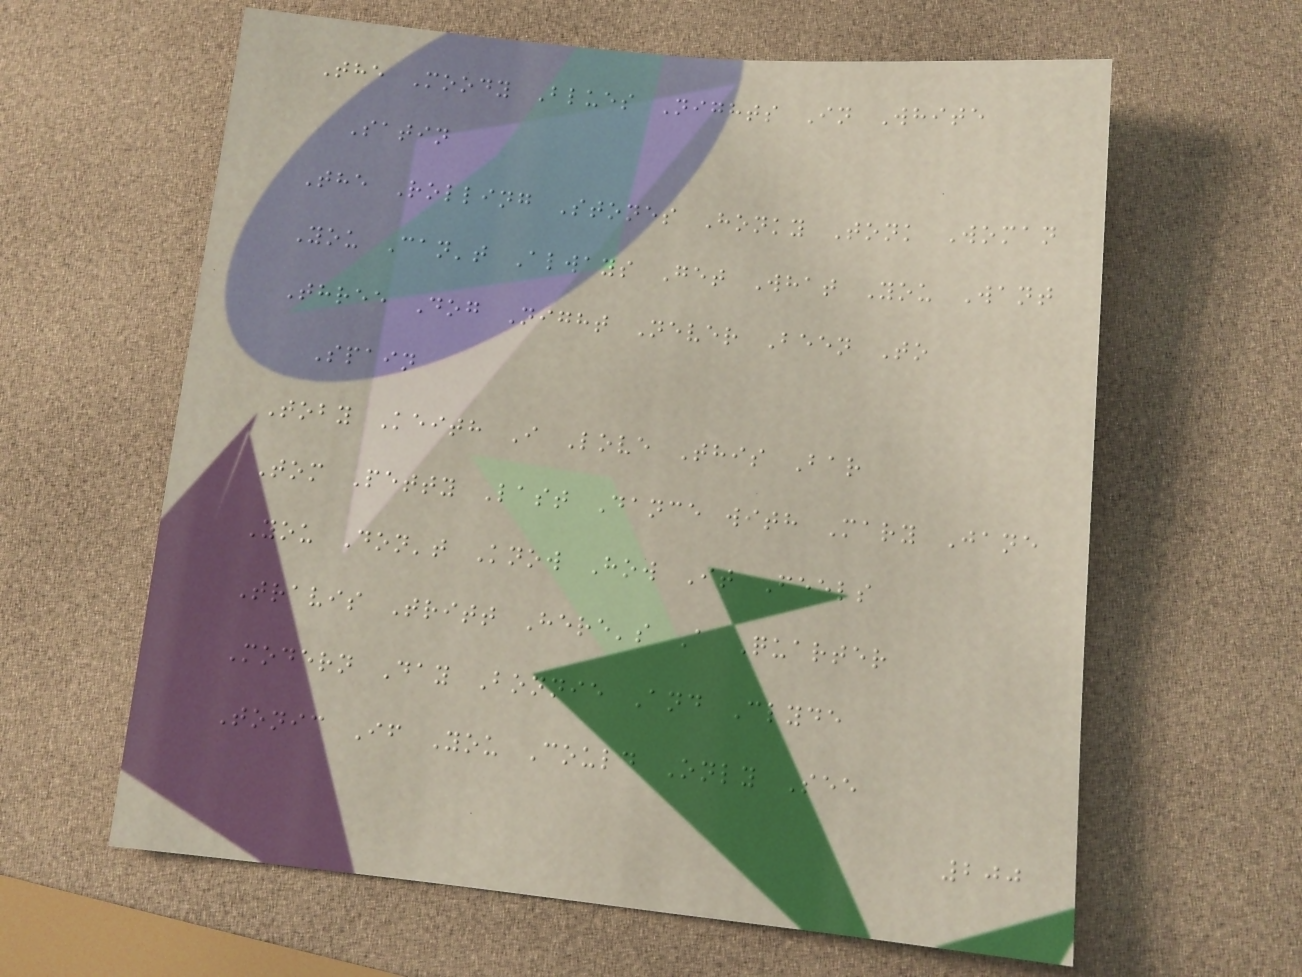The Moody Blues Nights In White
Satin
The Rolling Stones Honky Tonk Woman
You Can't Always Get What You Want
Three Dog Night Never Been To
Spain
Toby Keith I Love This Bar
Tom Petty Last Dance with Mary Jane
You Don't Know How It Feels
Travis Tritt Here's A Quarter
Modern Day Bonnie And Clyde
Tonic If You Could Only See
200
